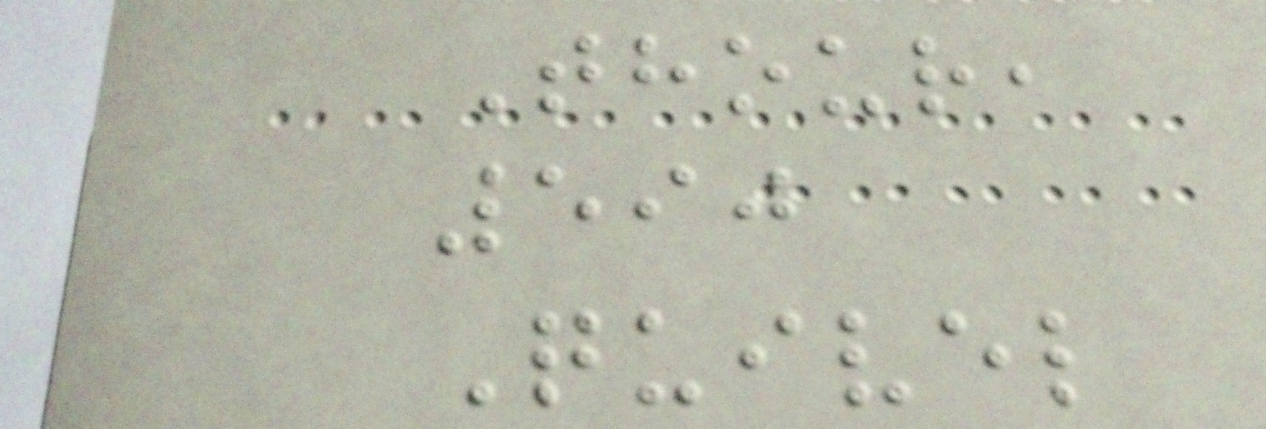Thour,
590
Quivel
